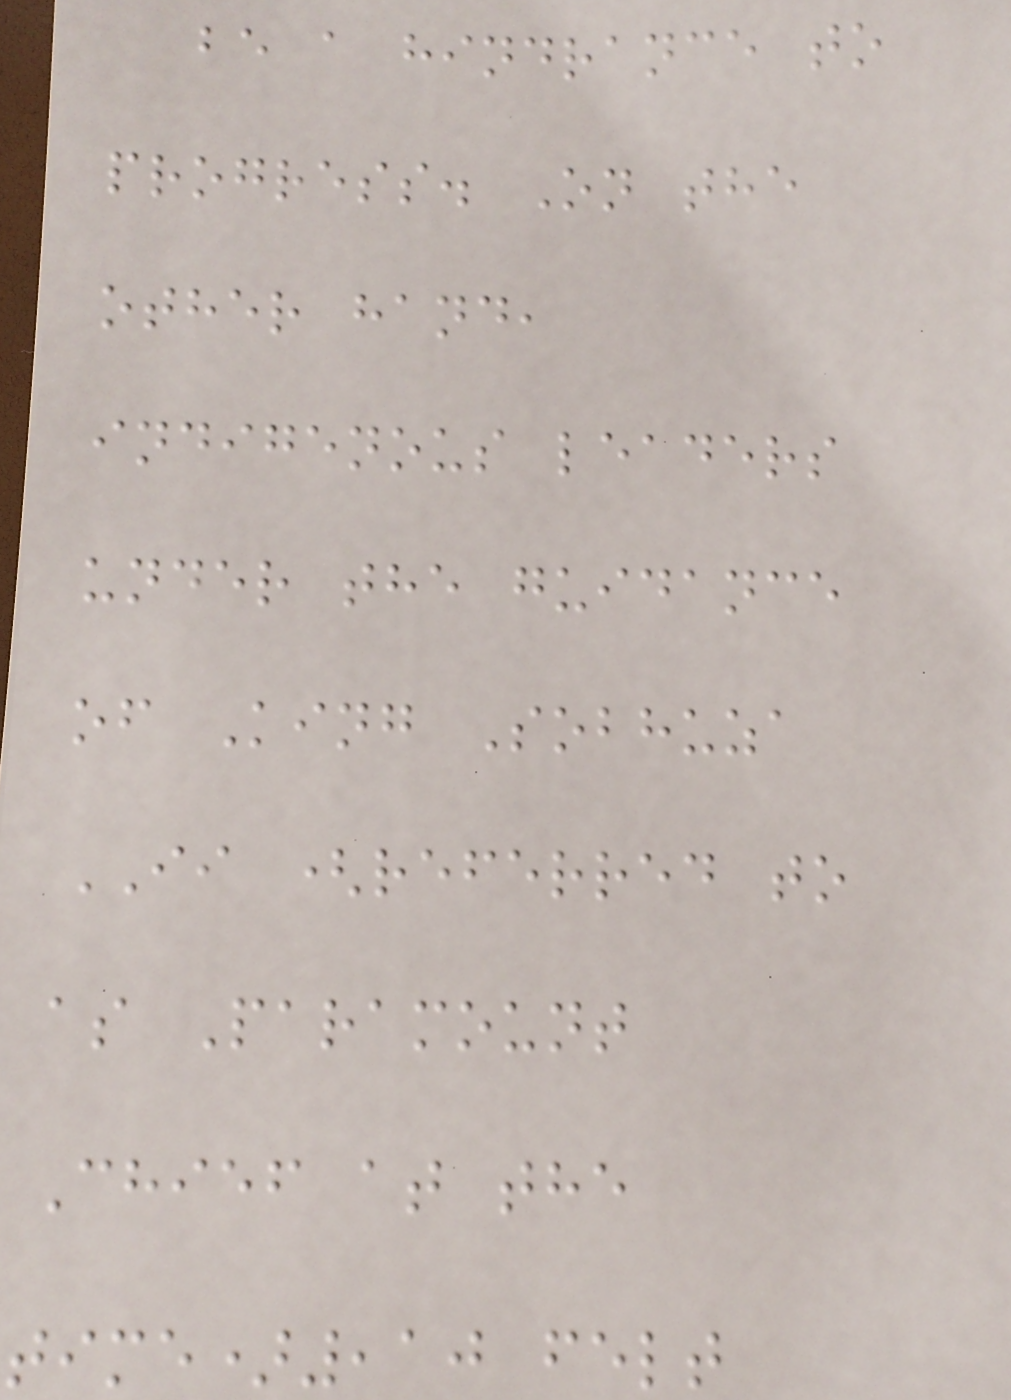be a hindrance to
progress. On the
other hand,
indigenous leaders
under the guidance
of King Sobhuza
II (referred to
as Paramount
Chief at the
time),10 felt
